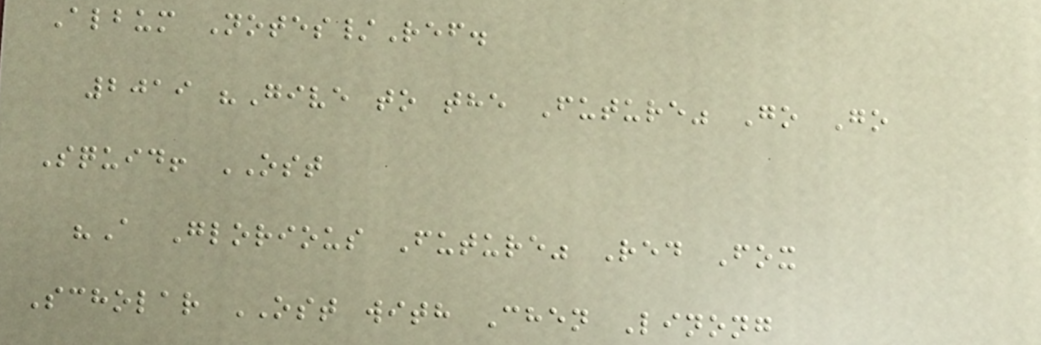Album Notes/Ref.
2019 "Give to the Future" Go Go
Squid! OST
"A Glorious Future" Red Fox
Scholar OST with Chen Linong
